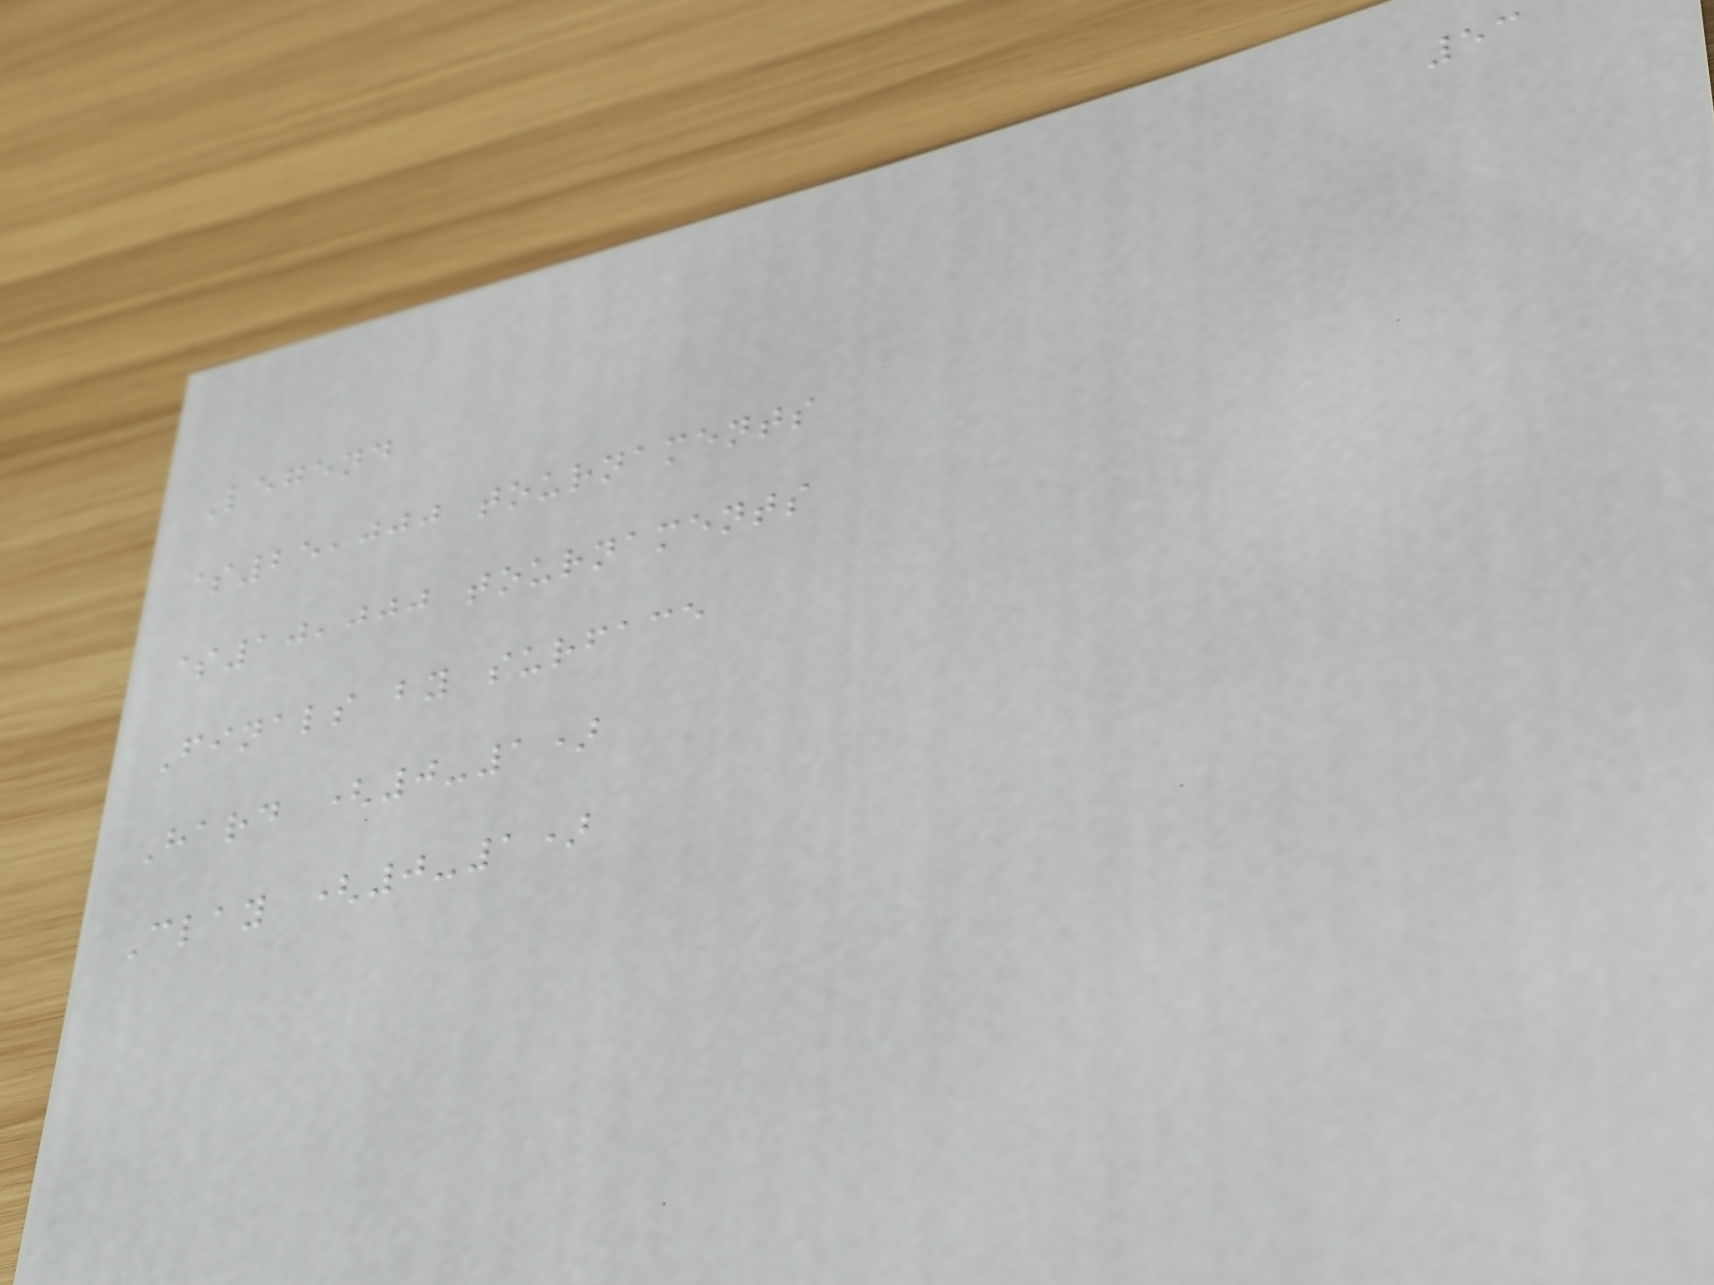53
Legend
$25,000 tournaments
$10,000 tournaments
Finals by surface
Hard (0-1)
Clay (0-1)
